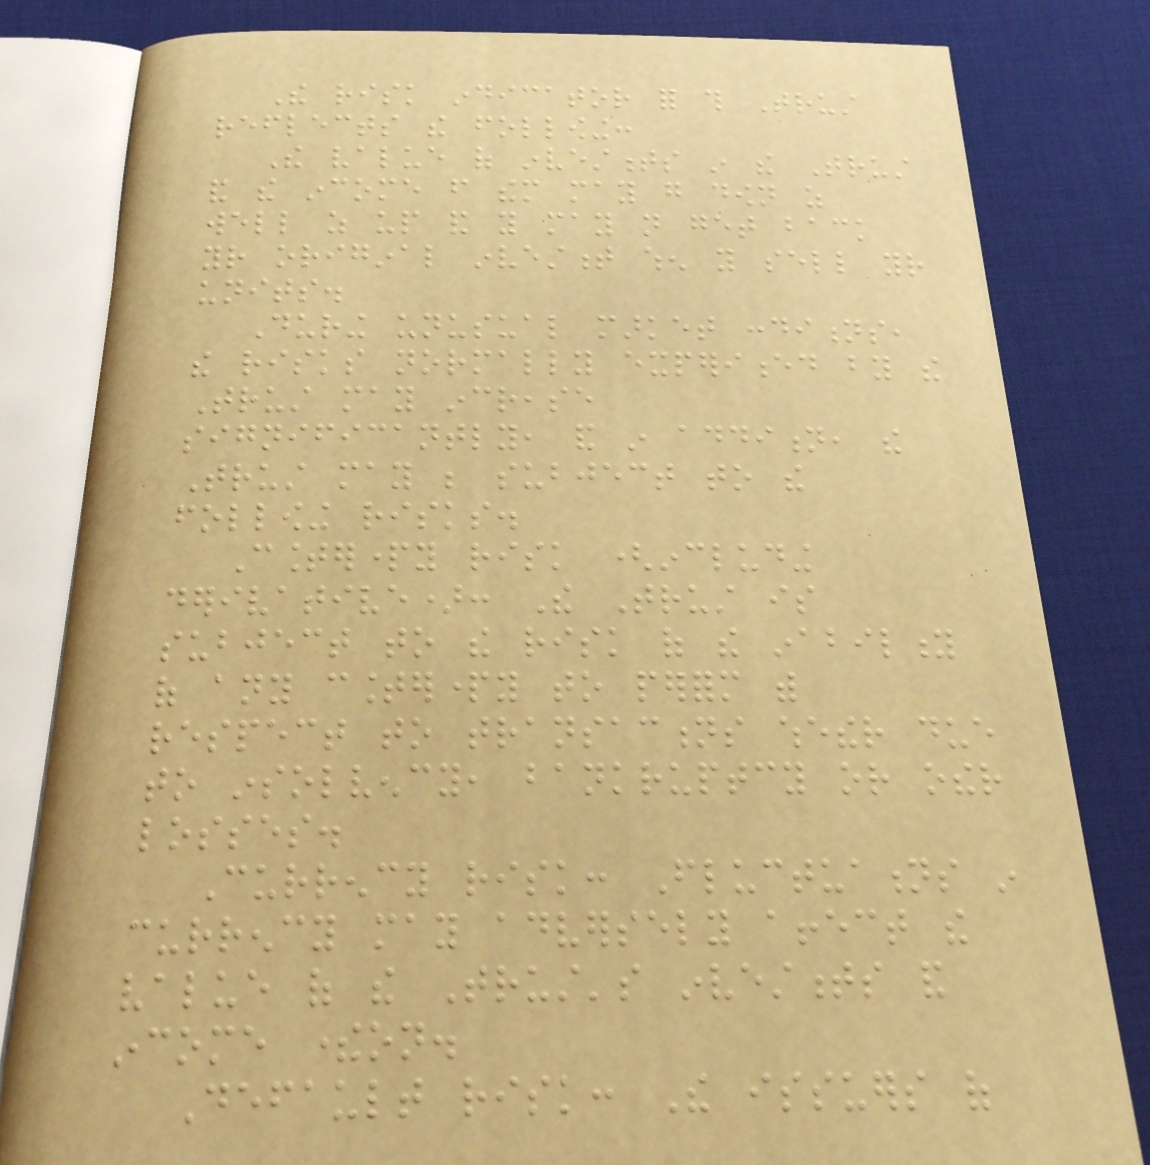The risk indicator for this Trust
reflects the following:
The value of investments in the Trust
and the income from them may go down as
well as up and you may not get back
your original investment when you sell your
units.
During unusual market conditions,
the risks normally experienced by the
Trust may increase
significantly, and in addition, the
Trust may be subject to the
following risks.
Counterparty risk (including
derivative): The Trust is
subject to the risk of the inability
of any counterparty to perform with
respect to transactions whether due
to insolvency, bankruptcy or other
losses.
Currency risk: Fluctuations in
currency may adversely affect the
value of the Trust's investments and
income thereon.
Default risk: The issuers of
